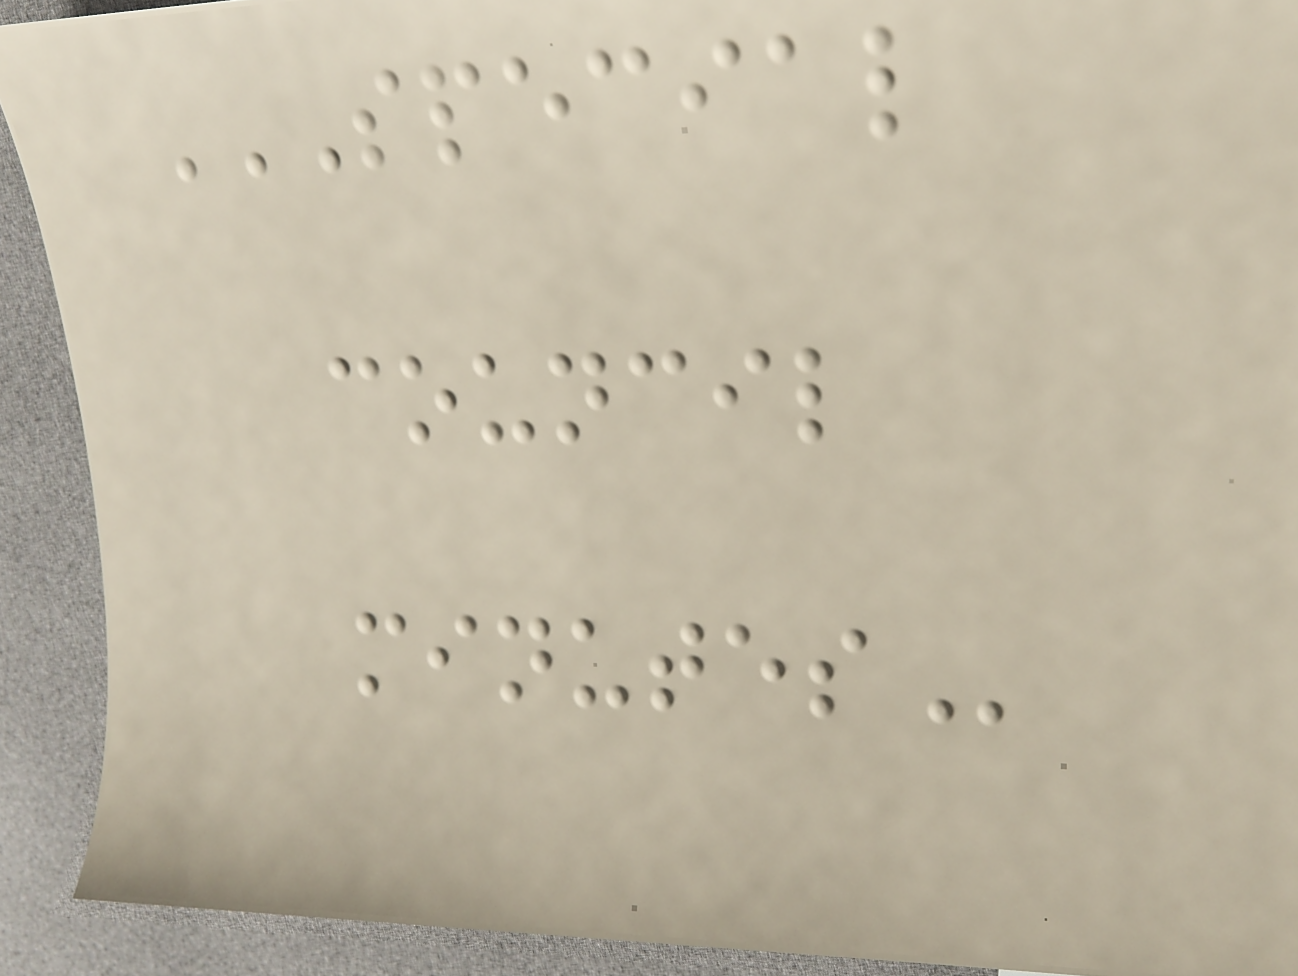SPECIAL
COUNCIL
MINUTES
